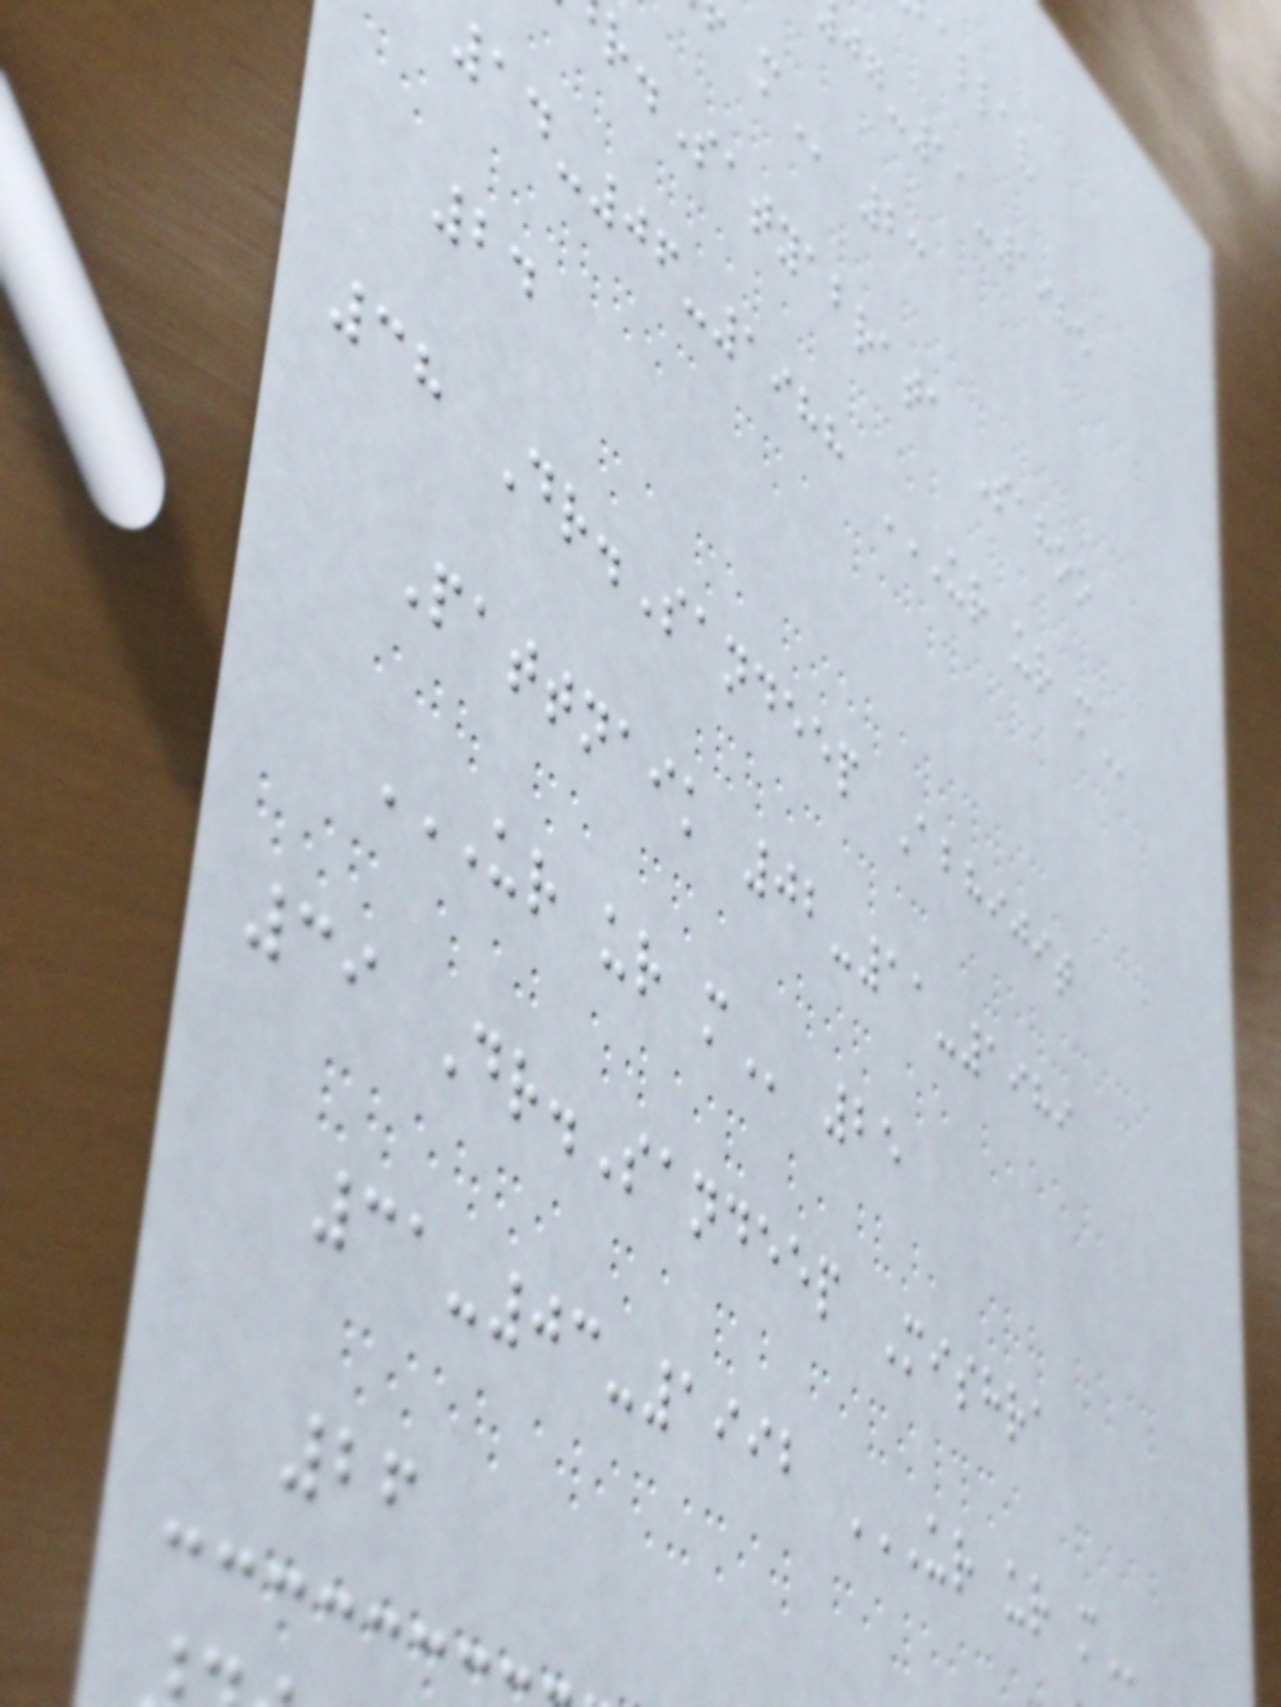-11-1985
r.Satyabrata Sahoo
14-06-1988 UR UR M
24
38 Dr.Sandeep Abhijit
Pattnaik 02-11-1989
UR UR M 25
39 Dr.Sandeep Mishra
31-03-1992 UR UR M
26
